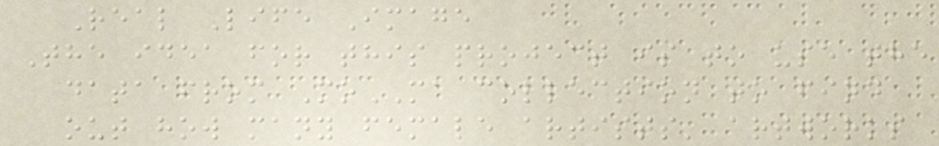Real Life Image
The idea for this project is to use the
data from MoMA collection to find
out how many female artists' artworks
